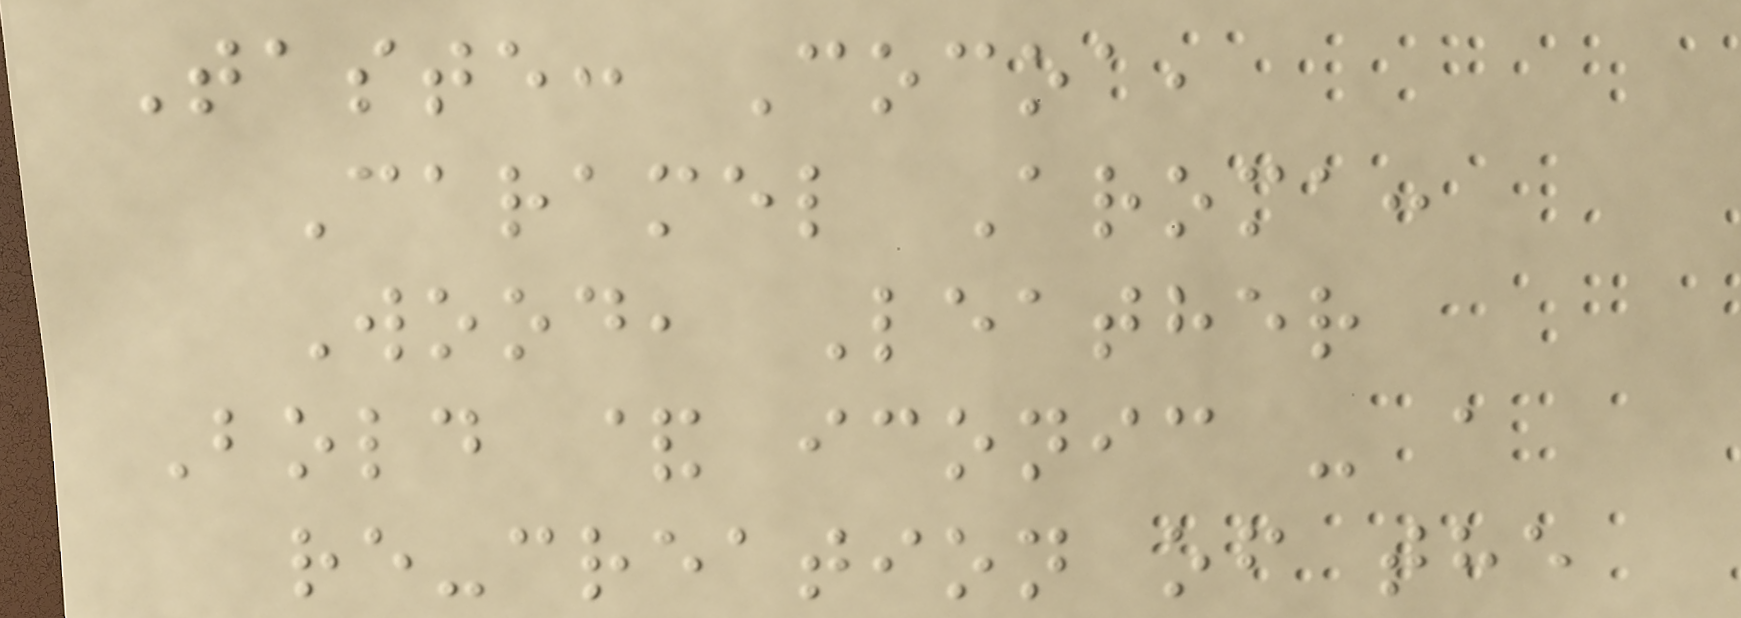Taste: Cocoa,
Caramel Aroma:
Wood, Leather
Bold & iconic - a
re-creation of the
